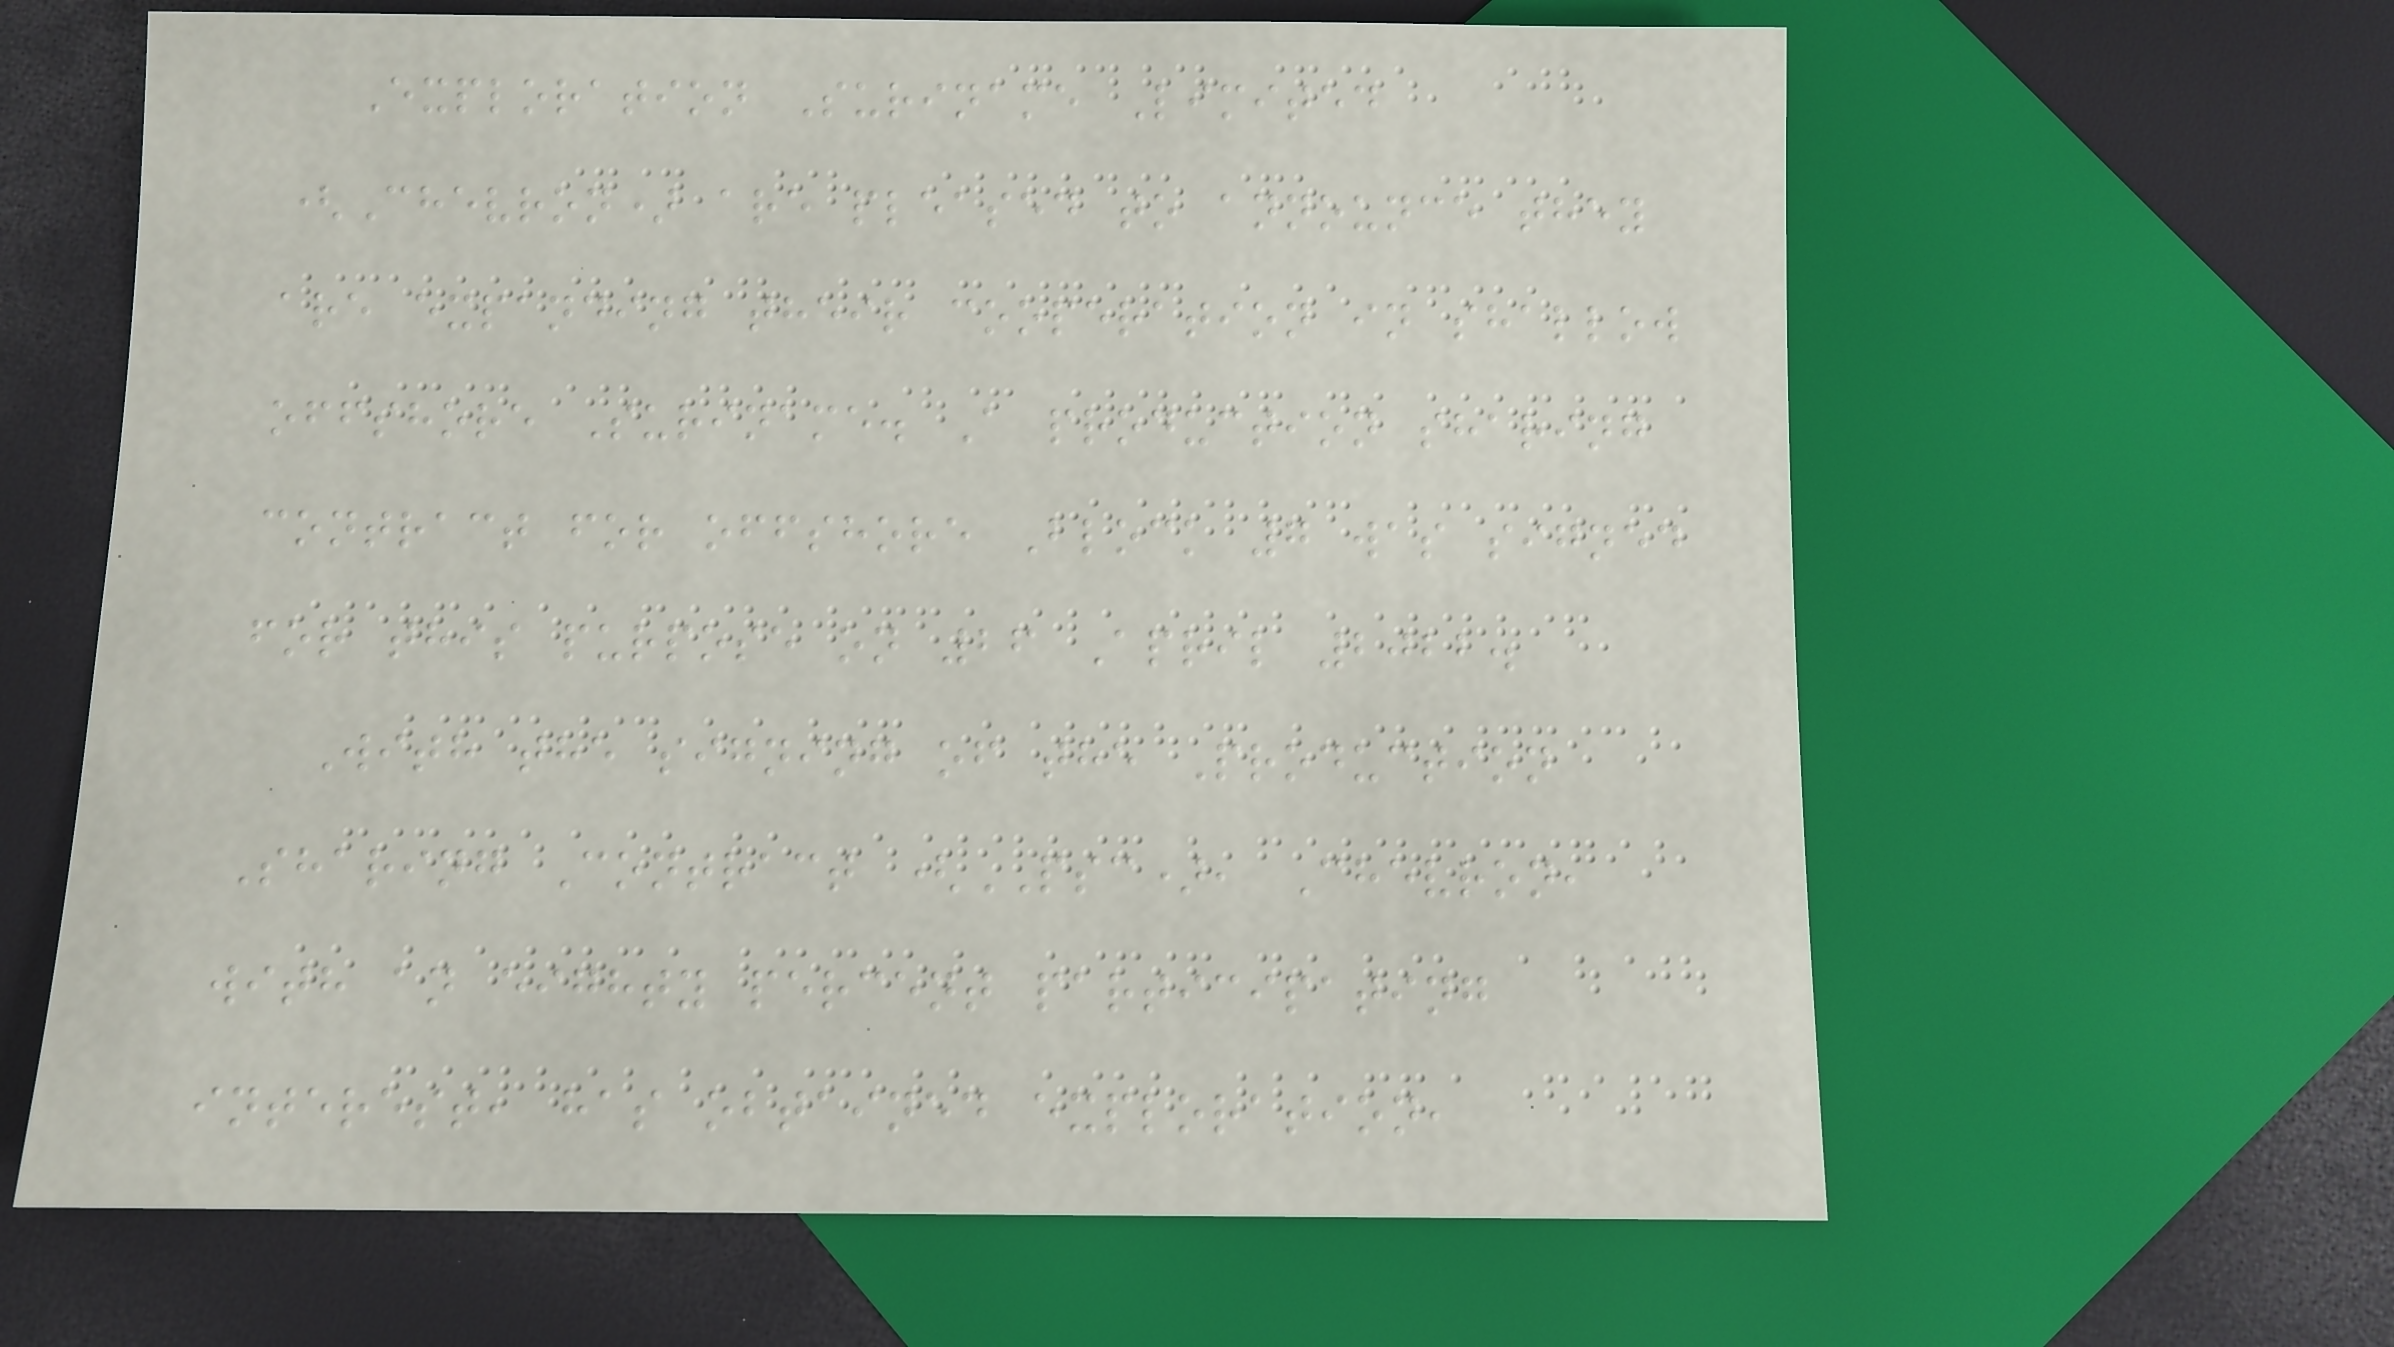Exploration Suriname Limited
(Chevron) are pleased to announce they
are expanding their cooperation in shallow
offshore Suriname. A production sharing
contract for offshore Block 7 was signed
for this purpose on 26 April 2022.
With the signing of the Production
Sharing Contract (PSC), Chevron,
with an eighty percent participating
interest, has obtained exploration,
